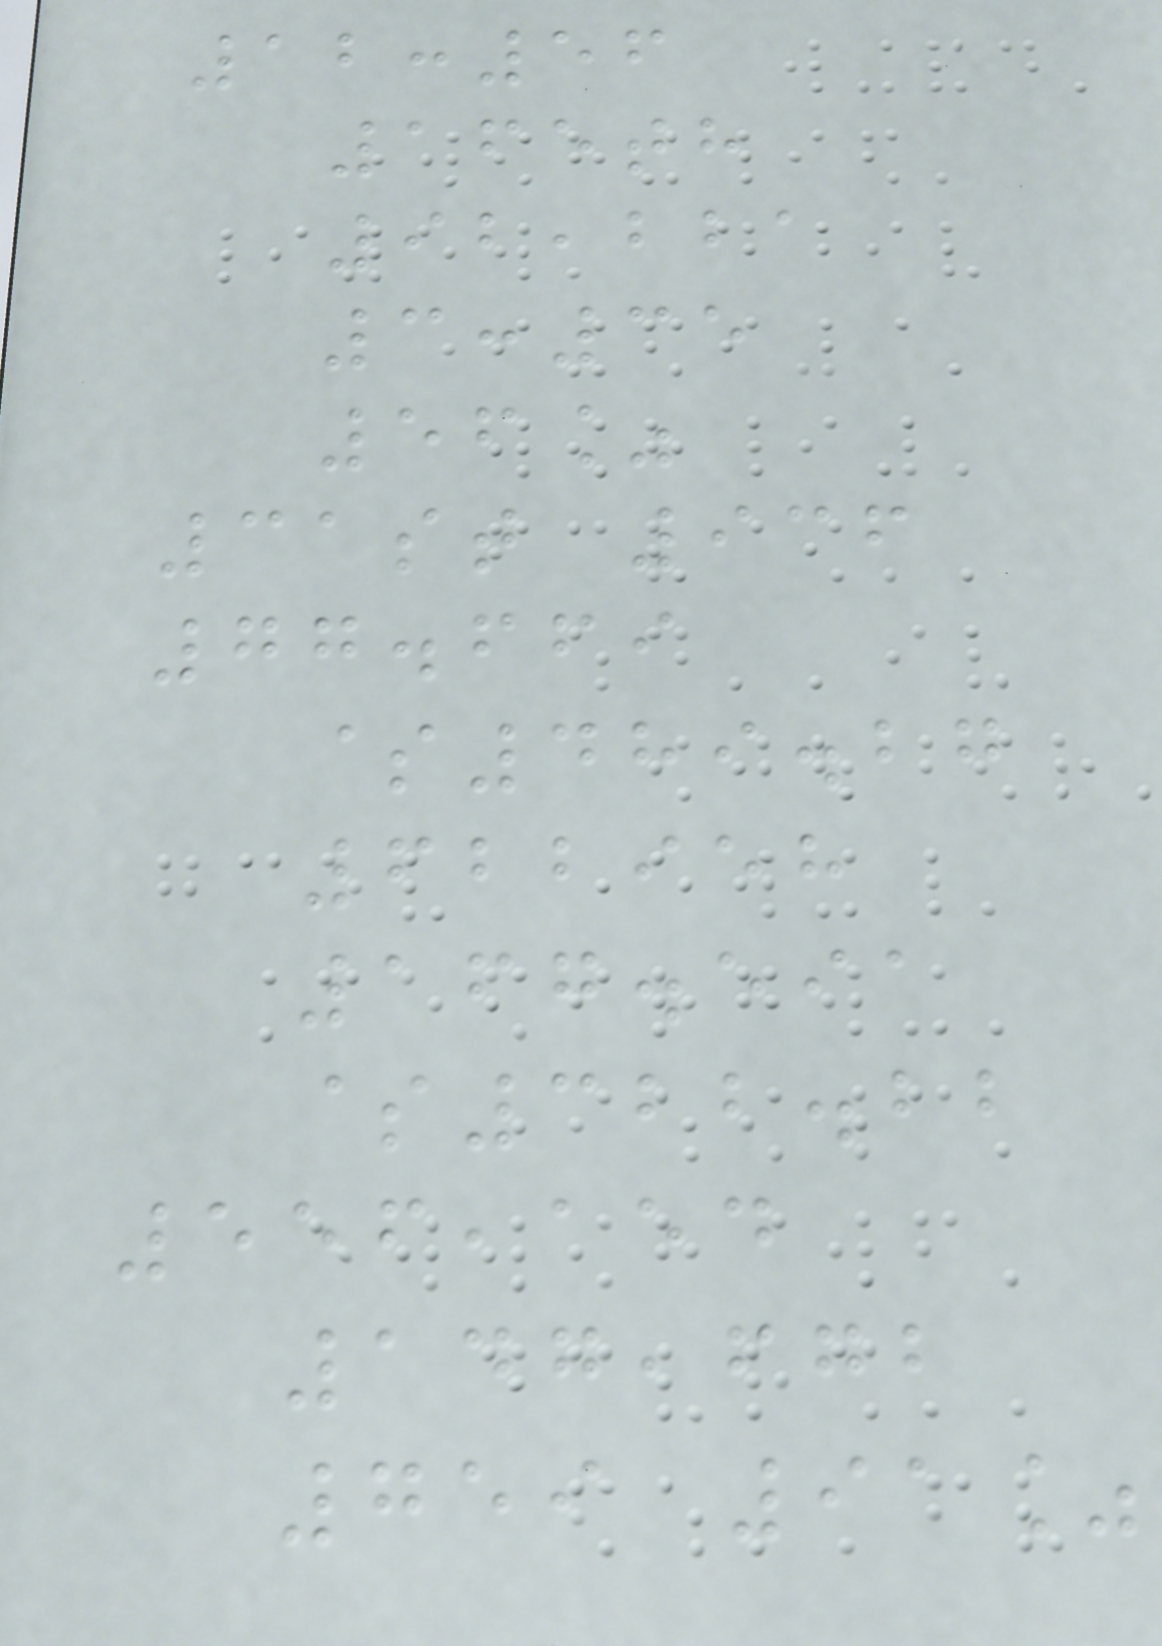12:56
165th
92,221
3:35
56%
31st 936
77.669
$489.27
622958
167.591
$322.22
556,154
147,672
759 91%
